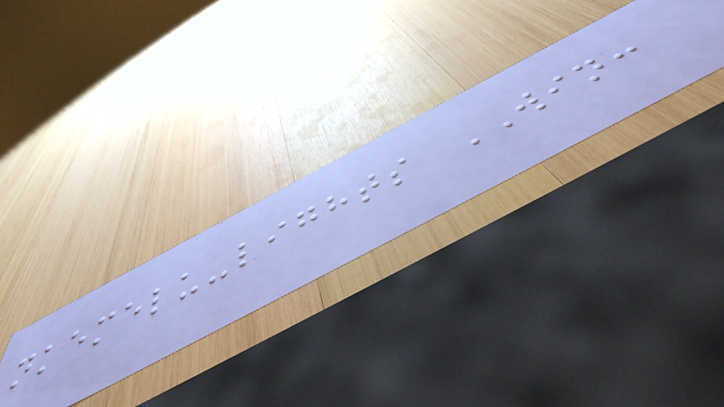nkemelu-lights WIN:
